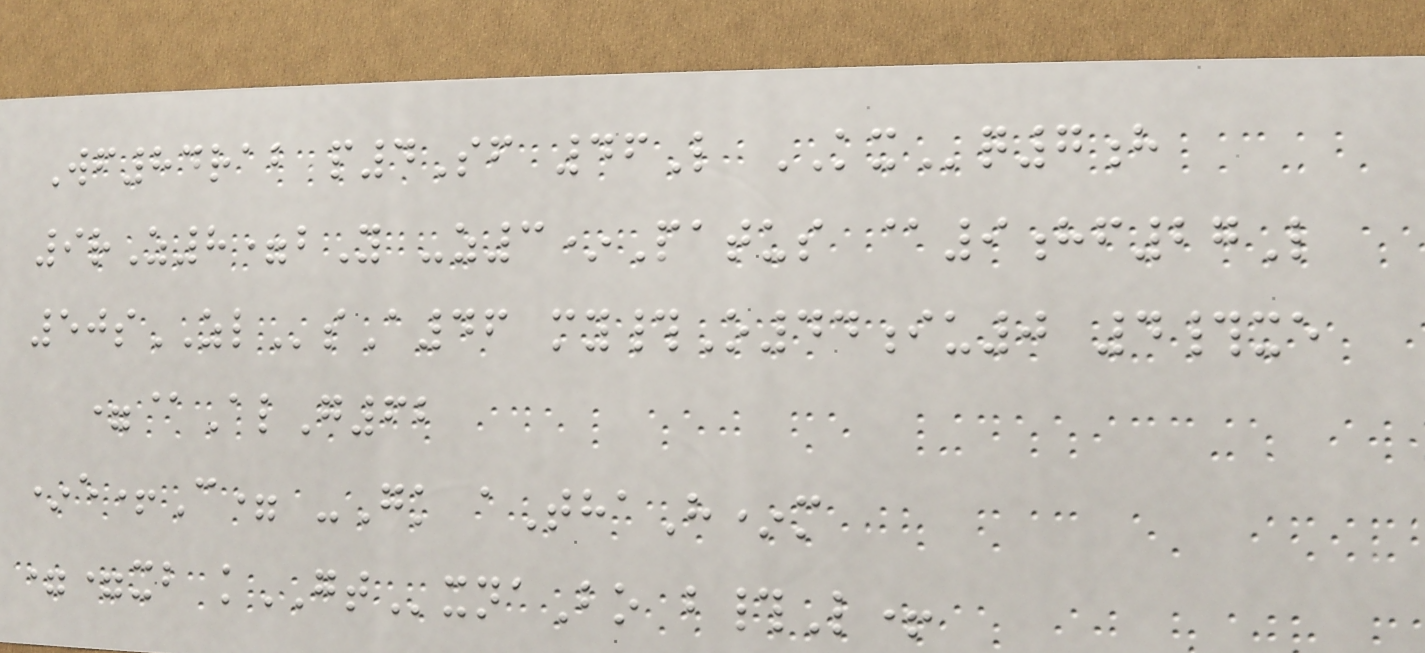Wf84rab p4Sf 46L KXq7h
9rZ8=bY -z3*Patus @9hf27L
50sZLsA46 my#O44iu0 4#xe
=@AlG62
*e+C= -Gk aThaH*m
==xb kGTxnaBo b#L+
